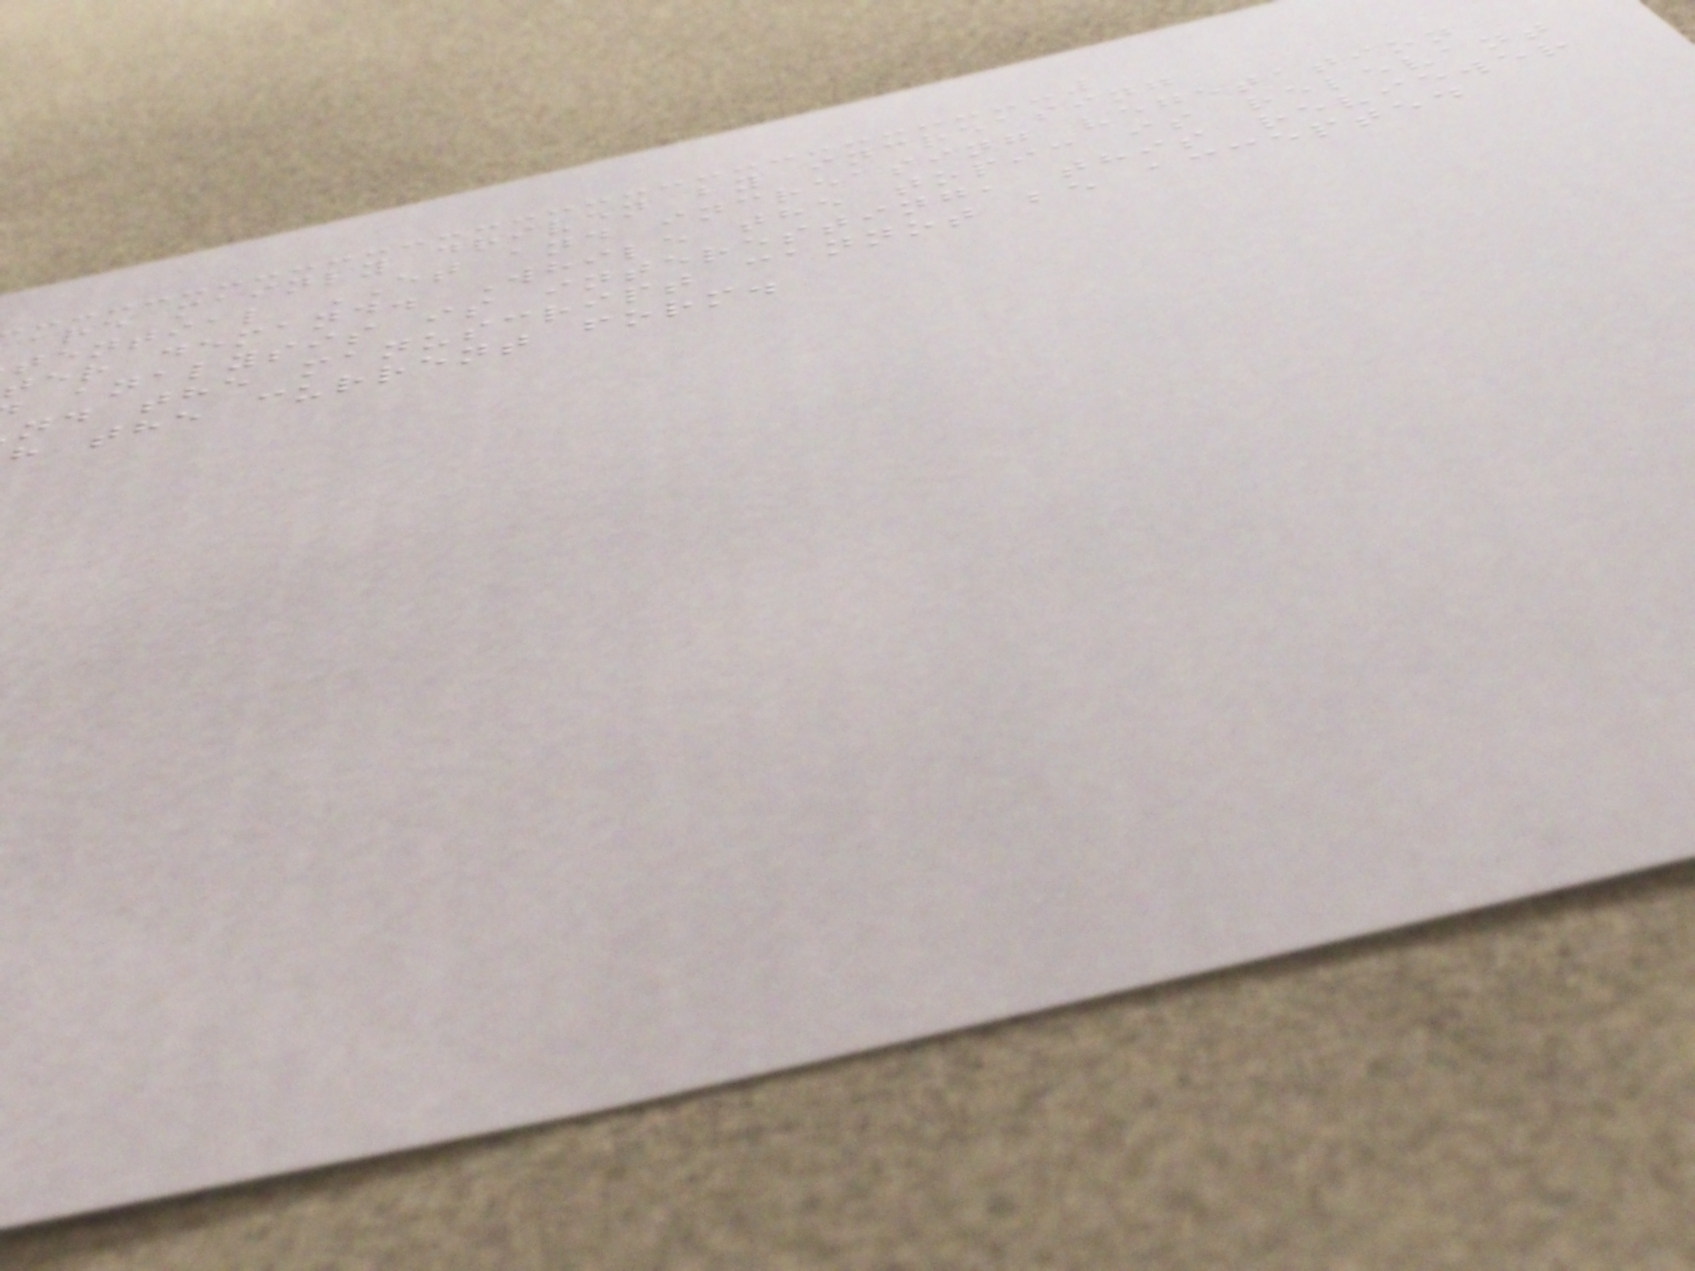are mainly driven by increasing
tential ET and increasing vegetation
ter demand. While the topic is relevant
analysis is interesting, this reviewer
nd the manuscript cannot be accepted
h the current form.
